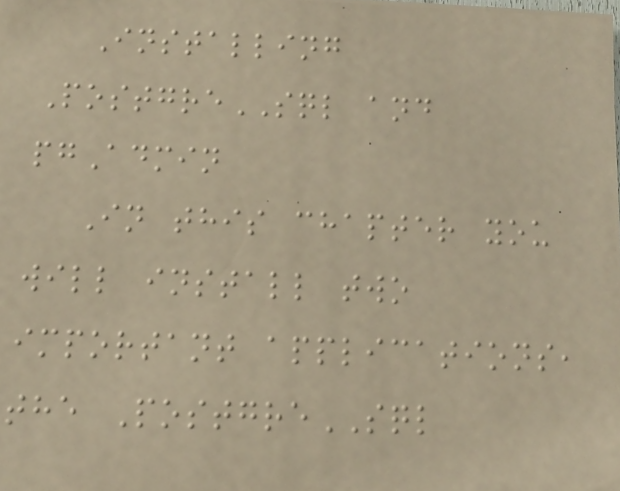Installing
PostgreSQL and
pgAdmin
In this chapter you
will install two
important applications,
the PostgreSQL
